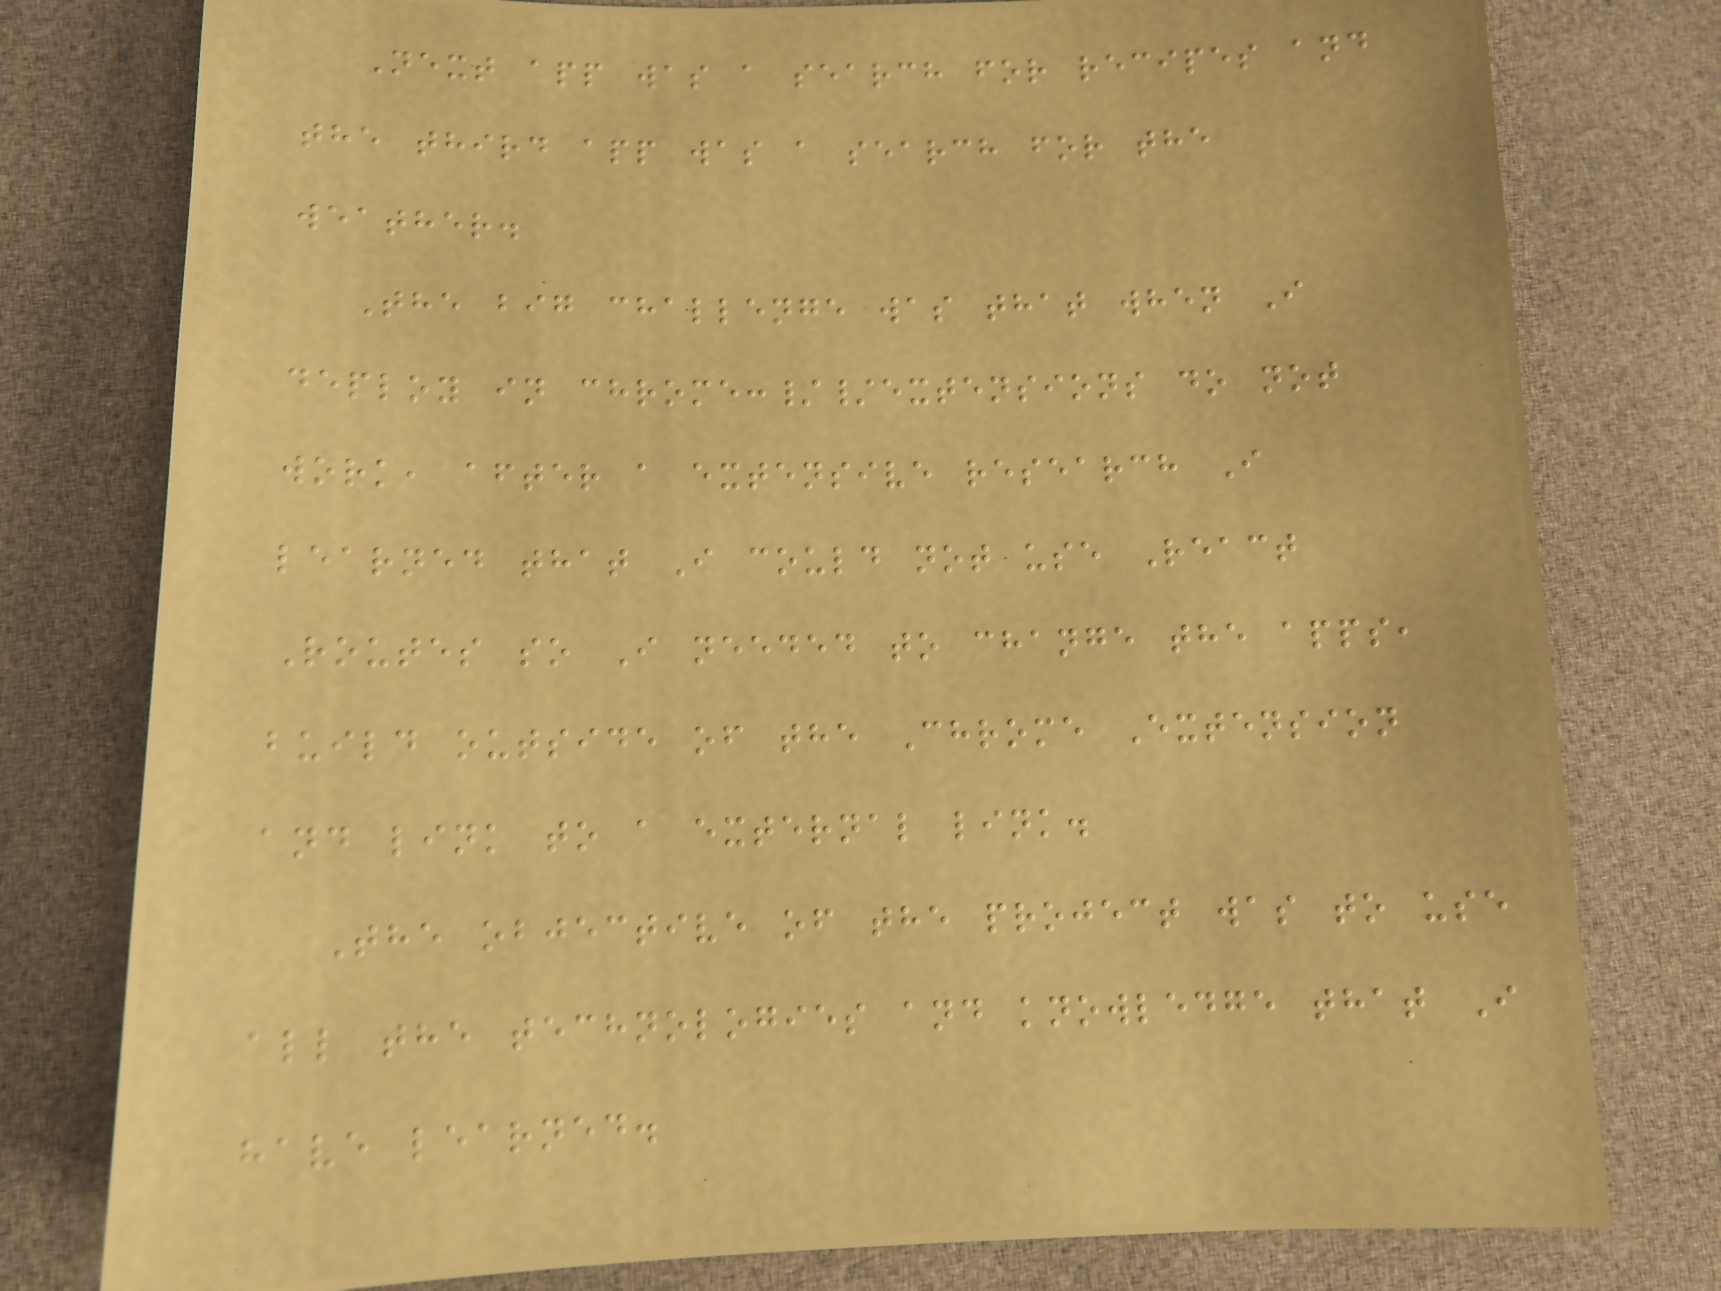Next app was a search for recipes and
the third app was a search for the
weather.
The big challenge was that when I
deploy in chrome://extensions do not
work, after a extensive research I
learned that I could not use React
Routes so I needed to change the apps,
build outside of the Chrome Extension
and link to a external link.
The objective of the project was to use
all the technologies and knowledge that I
have learned.
